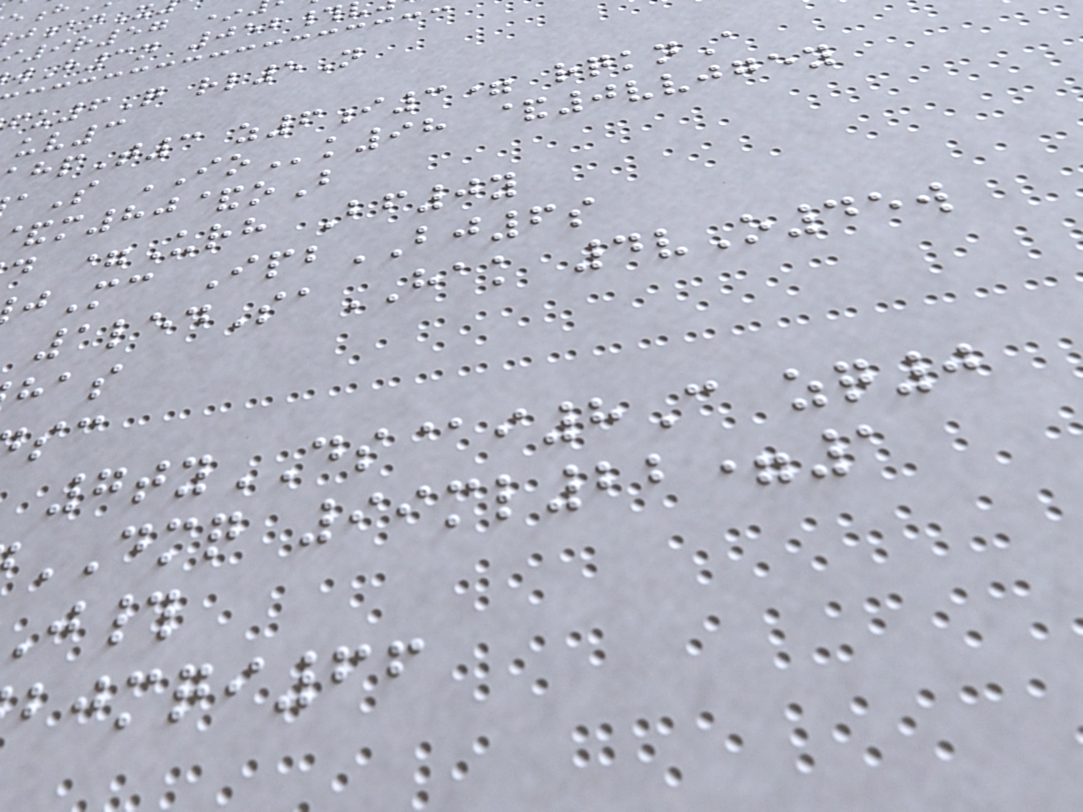9r57 *
wH3n 052#
u6Q rl5N
uv3
hpT3 z6i3= rqknA
S IOk98 &0vvjgey
m80&oB
d =Urh Bf0y
Mc IpbBJ6s
1ledSaHAK 4vO45w
7tyDS@i8C zq0
DMQ 99ml22=1
mqi66
